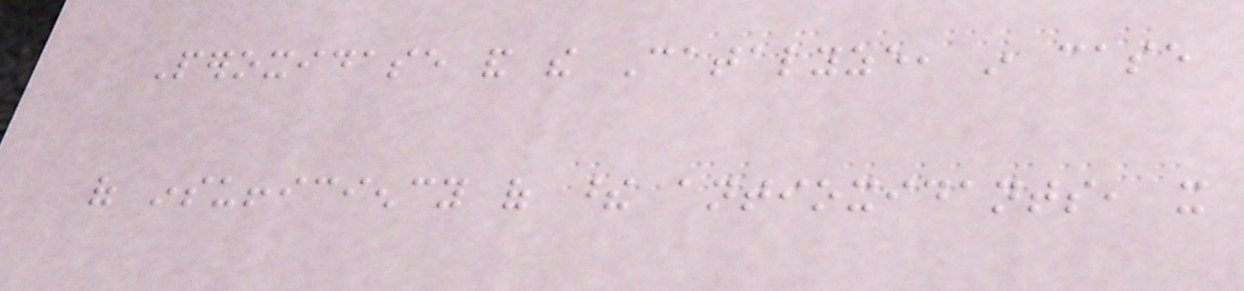Peroxidase and the Catalyze, in case
of insufficiency of these antioxidants, it
